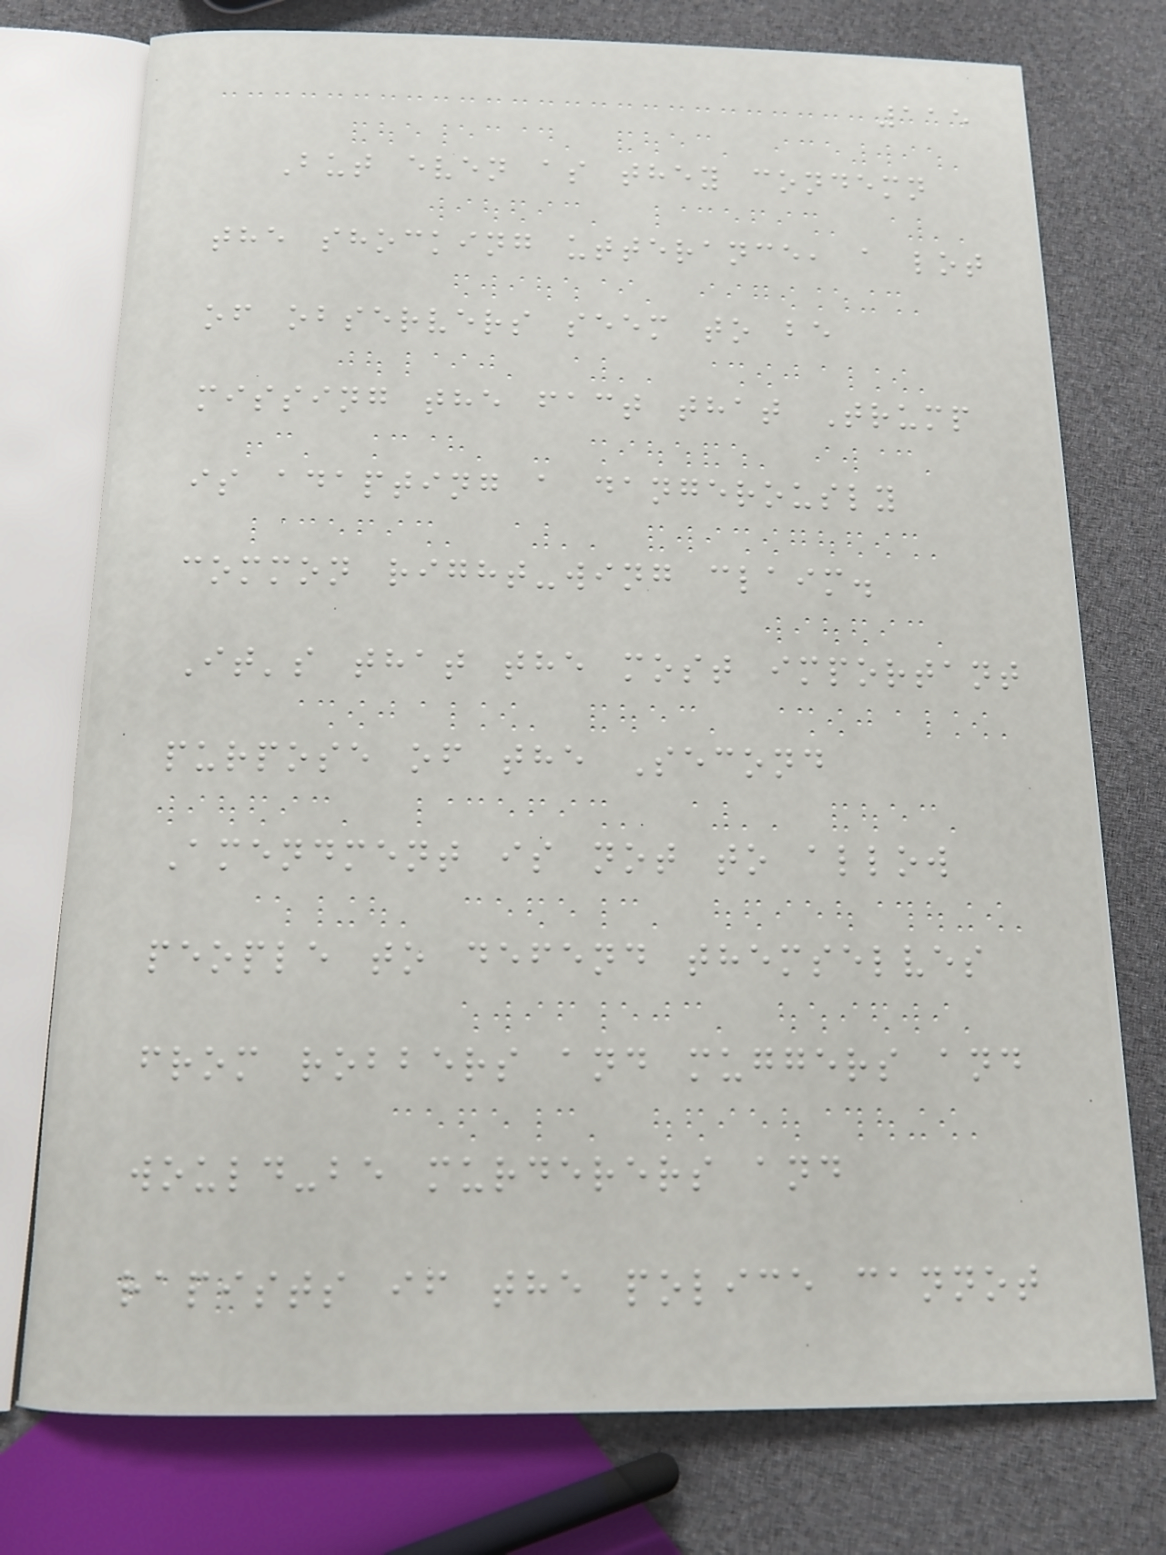115
But even as they condemn
the shocking utterance, a lot
of observers seem to be
missing the fact that Trump
is adapting a dangerously
common right-wing claim.
It's that the most important
purpose of the Second
Amendment is not to allow
people to defend themselves
from robbers and muggers and
would-be murderers and
rapists if the police cannot
